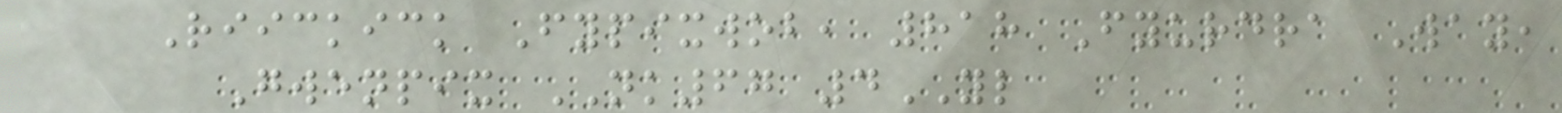Riickick Fypixwob, 818 Fyurdra Way,
Gwenpix NK67 4YL
